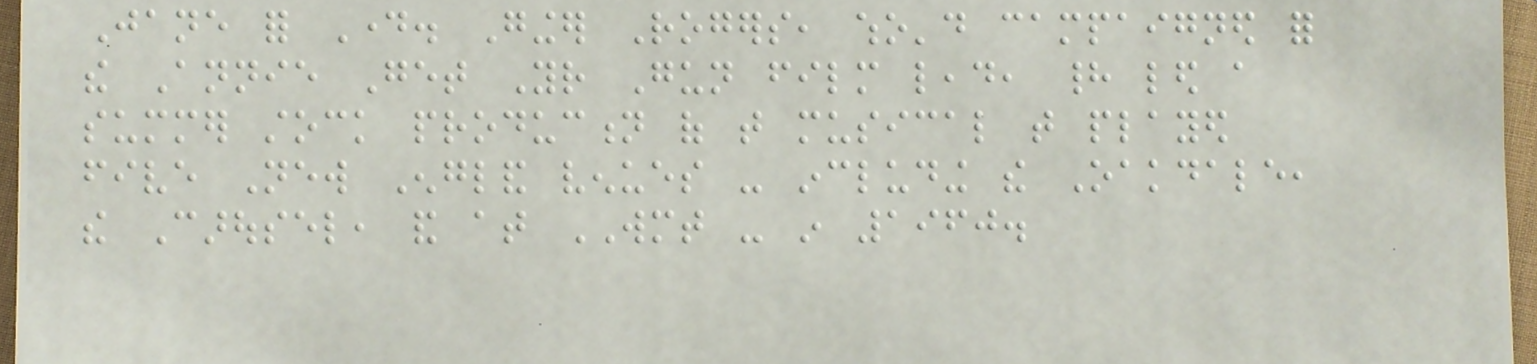Jane for Day. Ginger Rogers, who'd campaigned for
the Annie Get Your Gun film lead, had led a
summer stock production of that musical that played
five New England venues - including the Oakdale,
the Carousel, and at WMT - in 1960.
